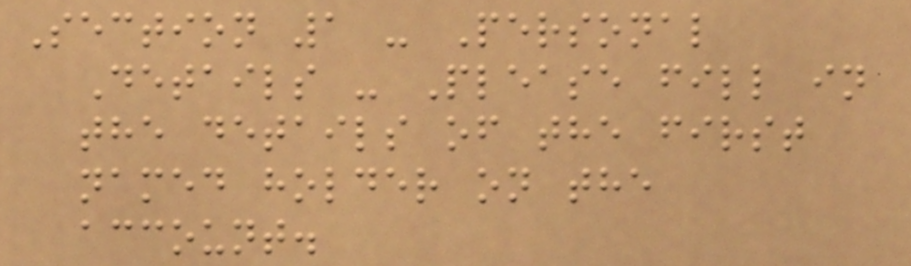Section 1 - Personal
Details - Please fill in
the details of the first
named holder on the
account.
